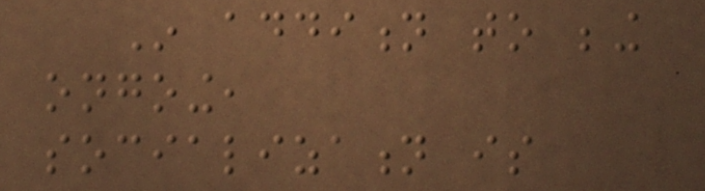In addition to being
ongoing,
socialization is
